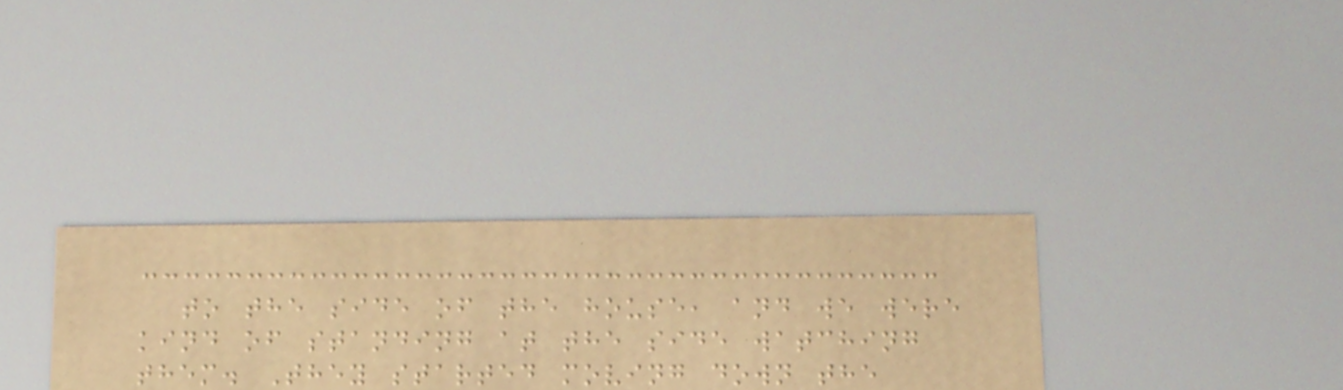to the side of the house, and we were
kind of standing at the side watching
them. They started moving down the
